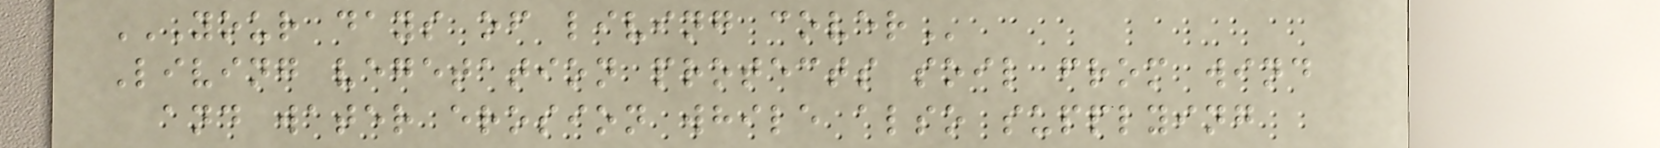YOUR DAYS OF LIVING COVER
Living vegetation protects soil from wind
and water erosion while also supplying
